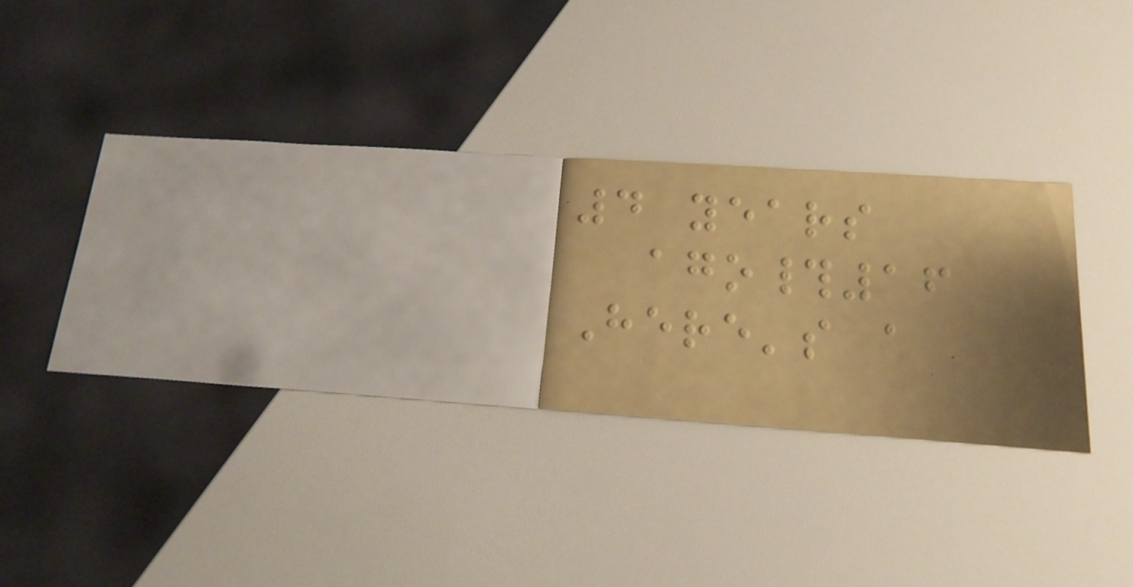4 years
ago#16
Here's a
